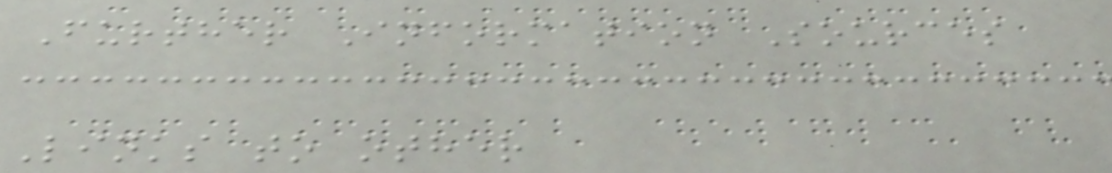Further Information Sources
Links to other
